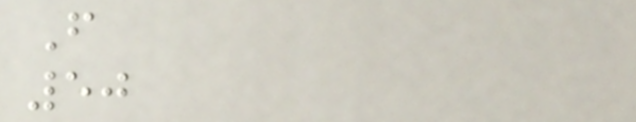F
50
